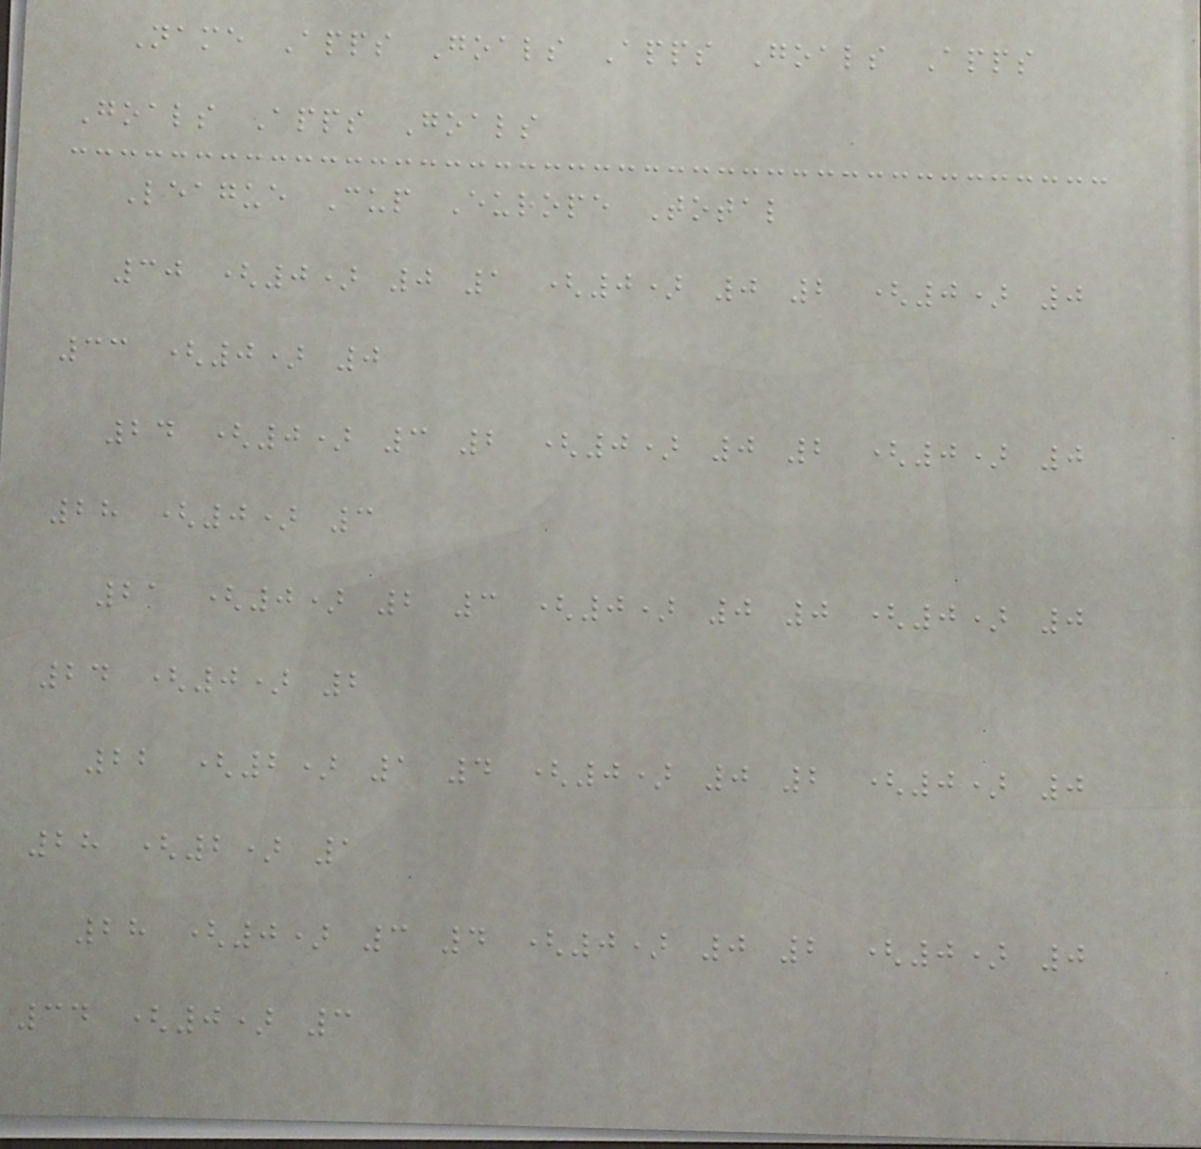Name Apps Goals Apps Goals Apps
Goals Apps Goals
League Cup Europe Total
30 (0) 0 1 (0) 0 2 (0) 0
33 (0) 0
24 (0) 3 2 (0) 0 2 (0) 0
28 (0) 3
21 (0) 2 3 (0) 0 0 (0) 0
24 (0) 2
22 (2) 1 4 (0) 0 2 (0) 0
28 (2) 1
28 (0) 3 4 (0) 0 2 (0) 0
34 (0) 3
